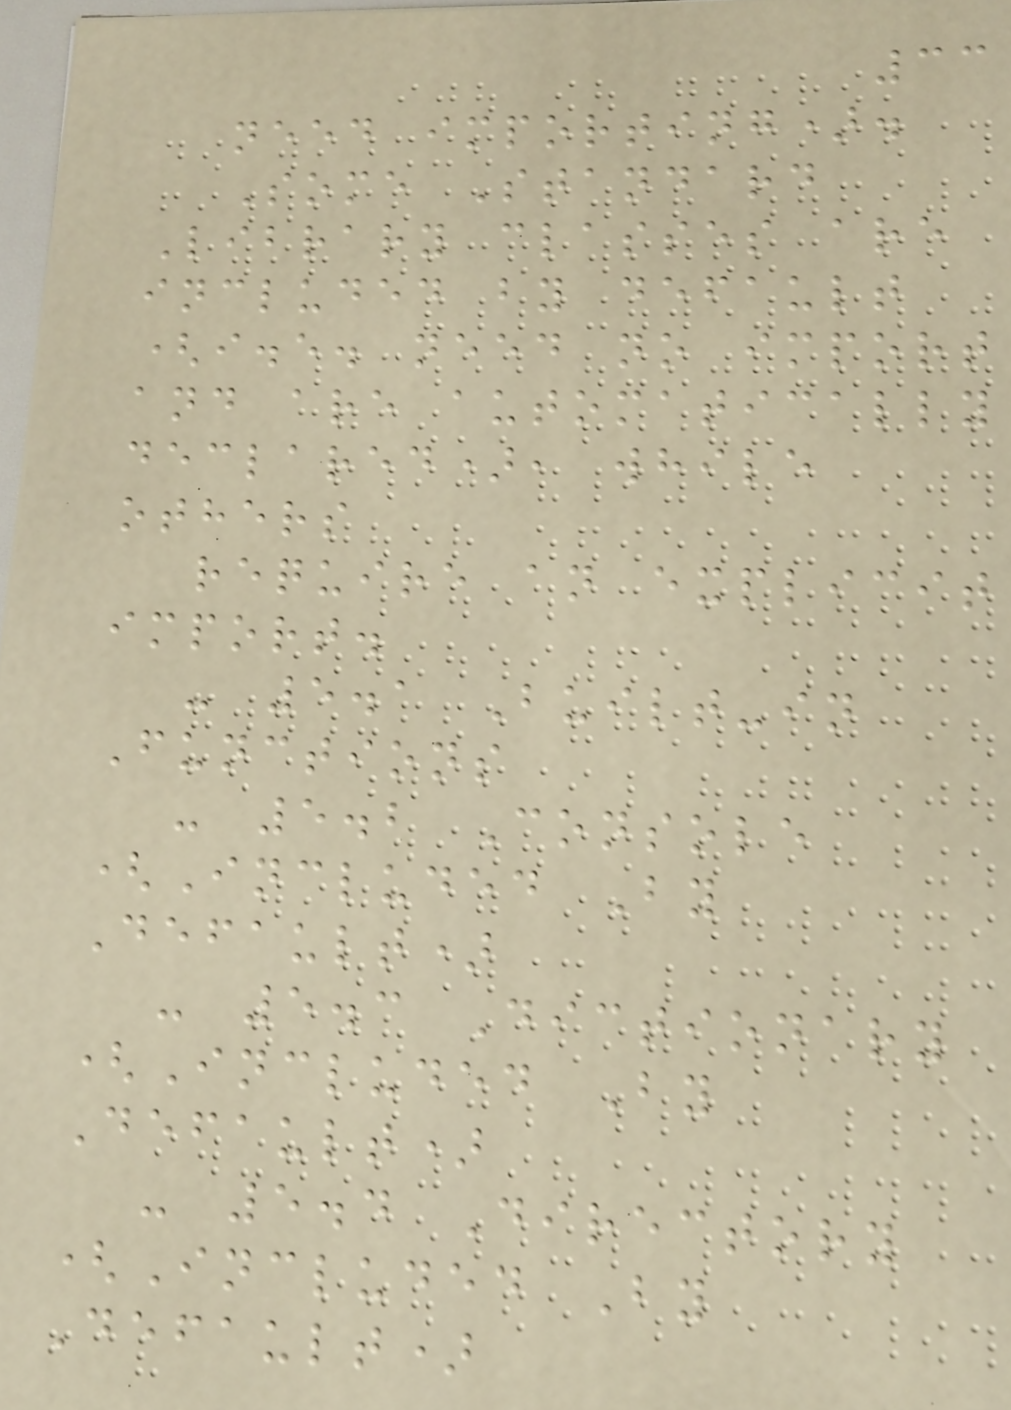33
need importing).
Some Standard
Library classes are
included by default
(i.e. need no import
and are automatically
declared), while
others
require an explicit
import.
- 5.1 Built-in
Functions
- 5.2 Console
(Included By
Default)
- 5.3 Dictionary
(Included By
Default)
- 5.4 Directory
(Included By
Default)
